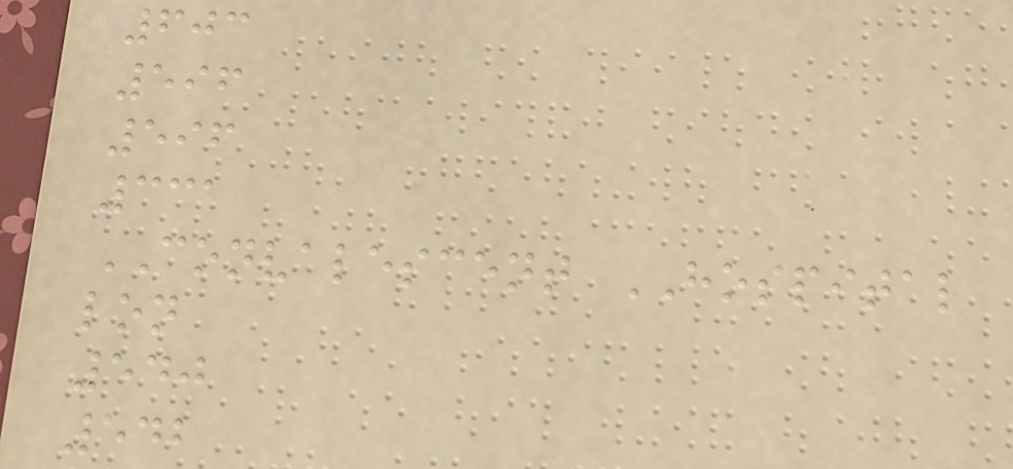603
596
596
331
CONVALESCENT HOSPITAL
lon
540
542
